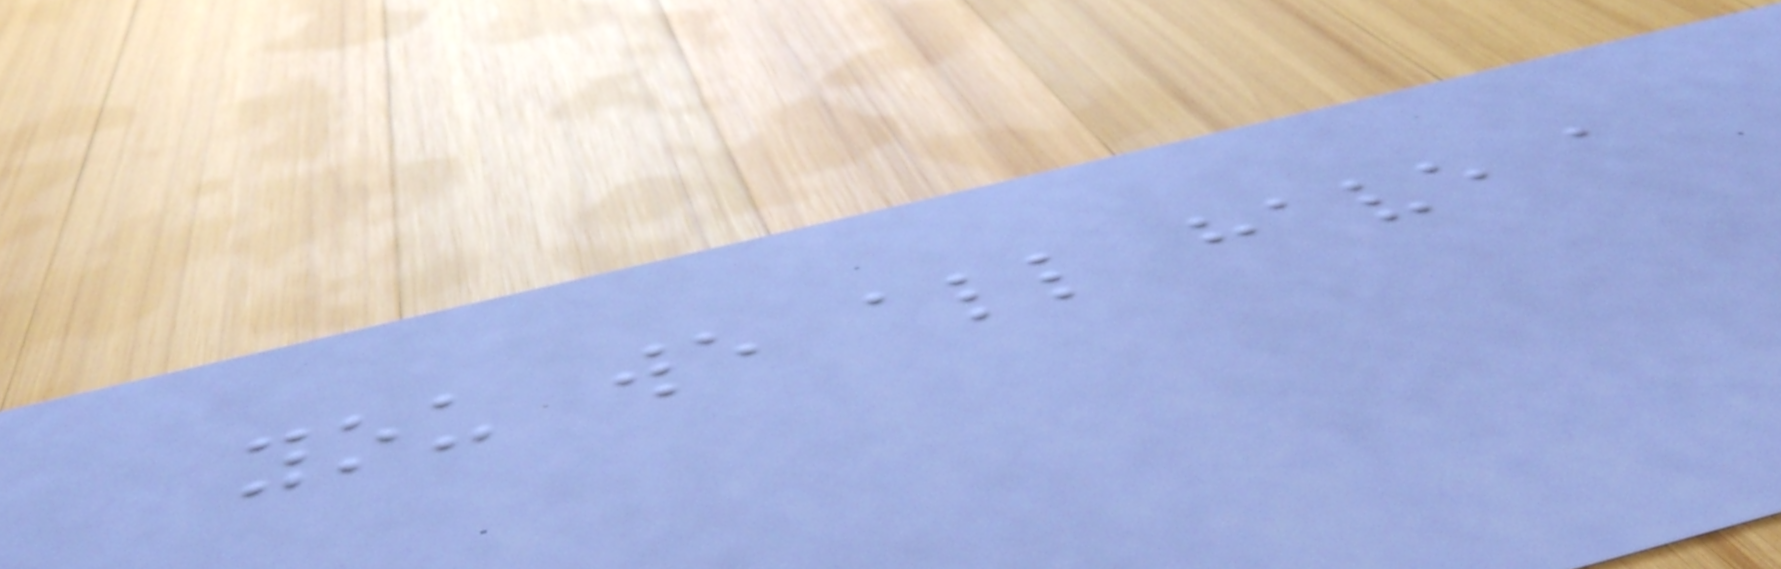you we all have a
